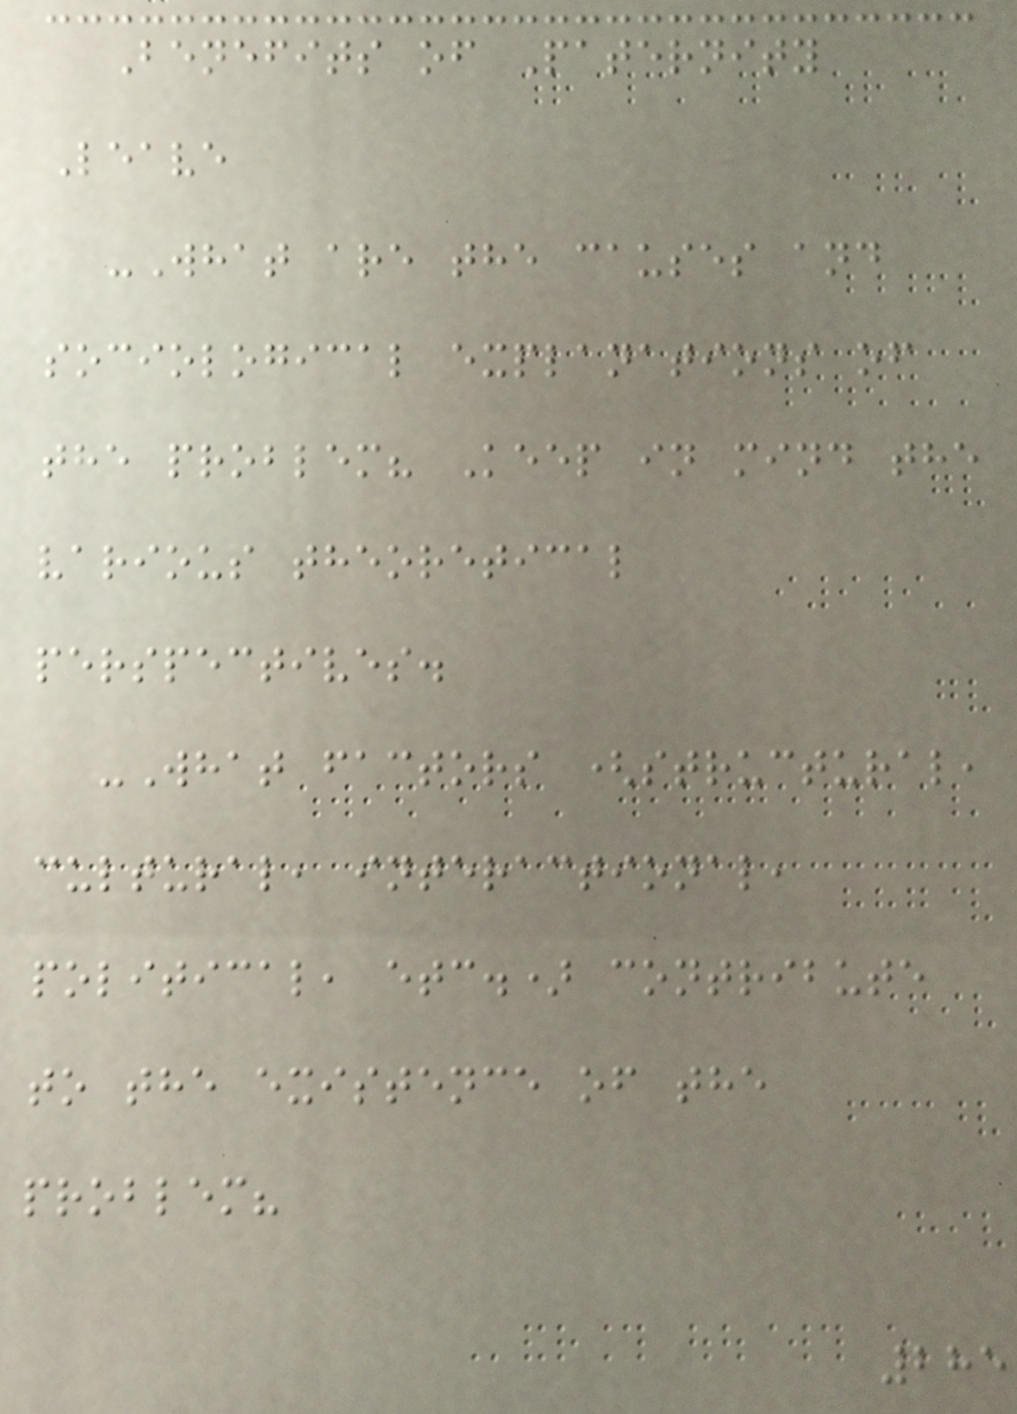Benefits of Paternity
Leave
-What are the causes and
sociological explanations of
the problem? Keep in mind the
various theoretical
perspectives.
-What factors (structural,
cultural, interactional,
political, etc.) contribute
to the existence of the
problem?
285
